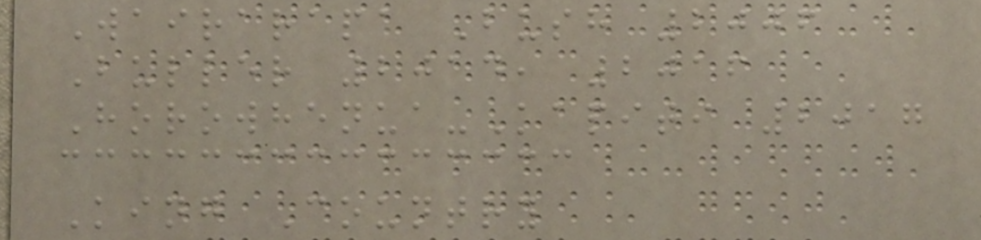Wairarapa Bush 2006
Buller 2014, 2016
Horowhenua-Kapiti 2017
King Country
